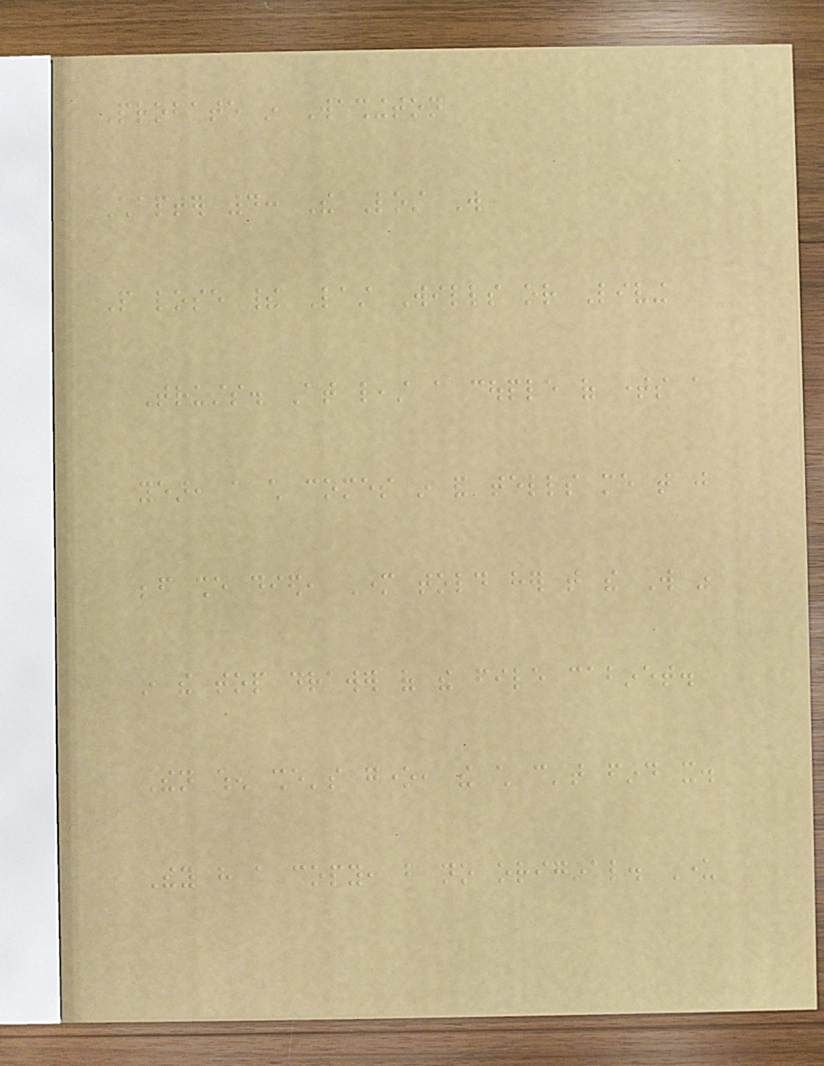Probate in Washington
Chapter 4: The Lost Will
People lose their Last Wills or Living
Trusts. At least a couple of times a
year, a child comes in and tells me that just
before she died, Mother told her that the Will was
in the top drawer of the file cabinet.
Then when she's gone, the child can't find it.
They have a copy, but no original. Under
